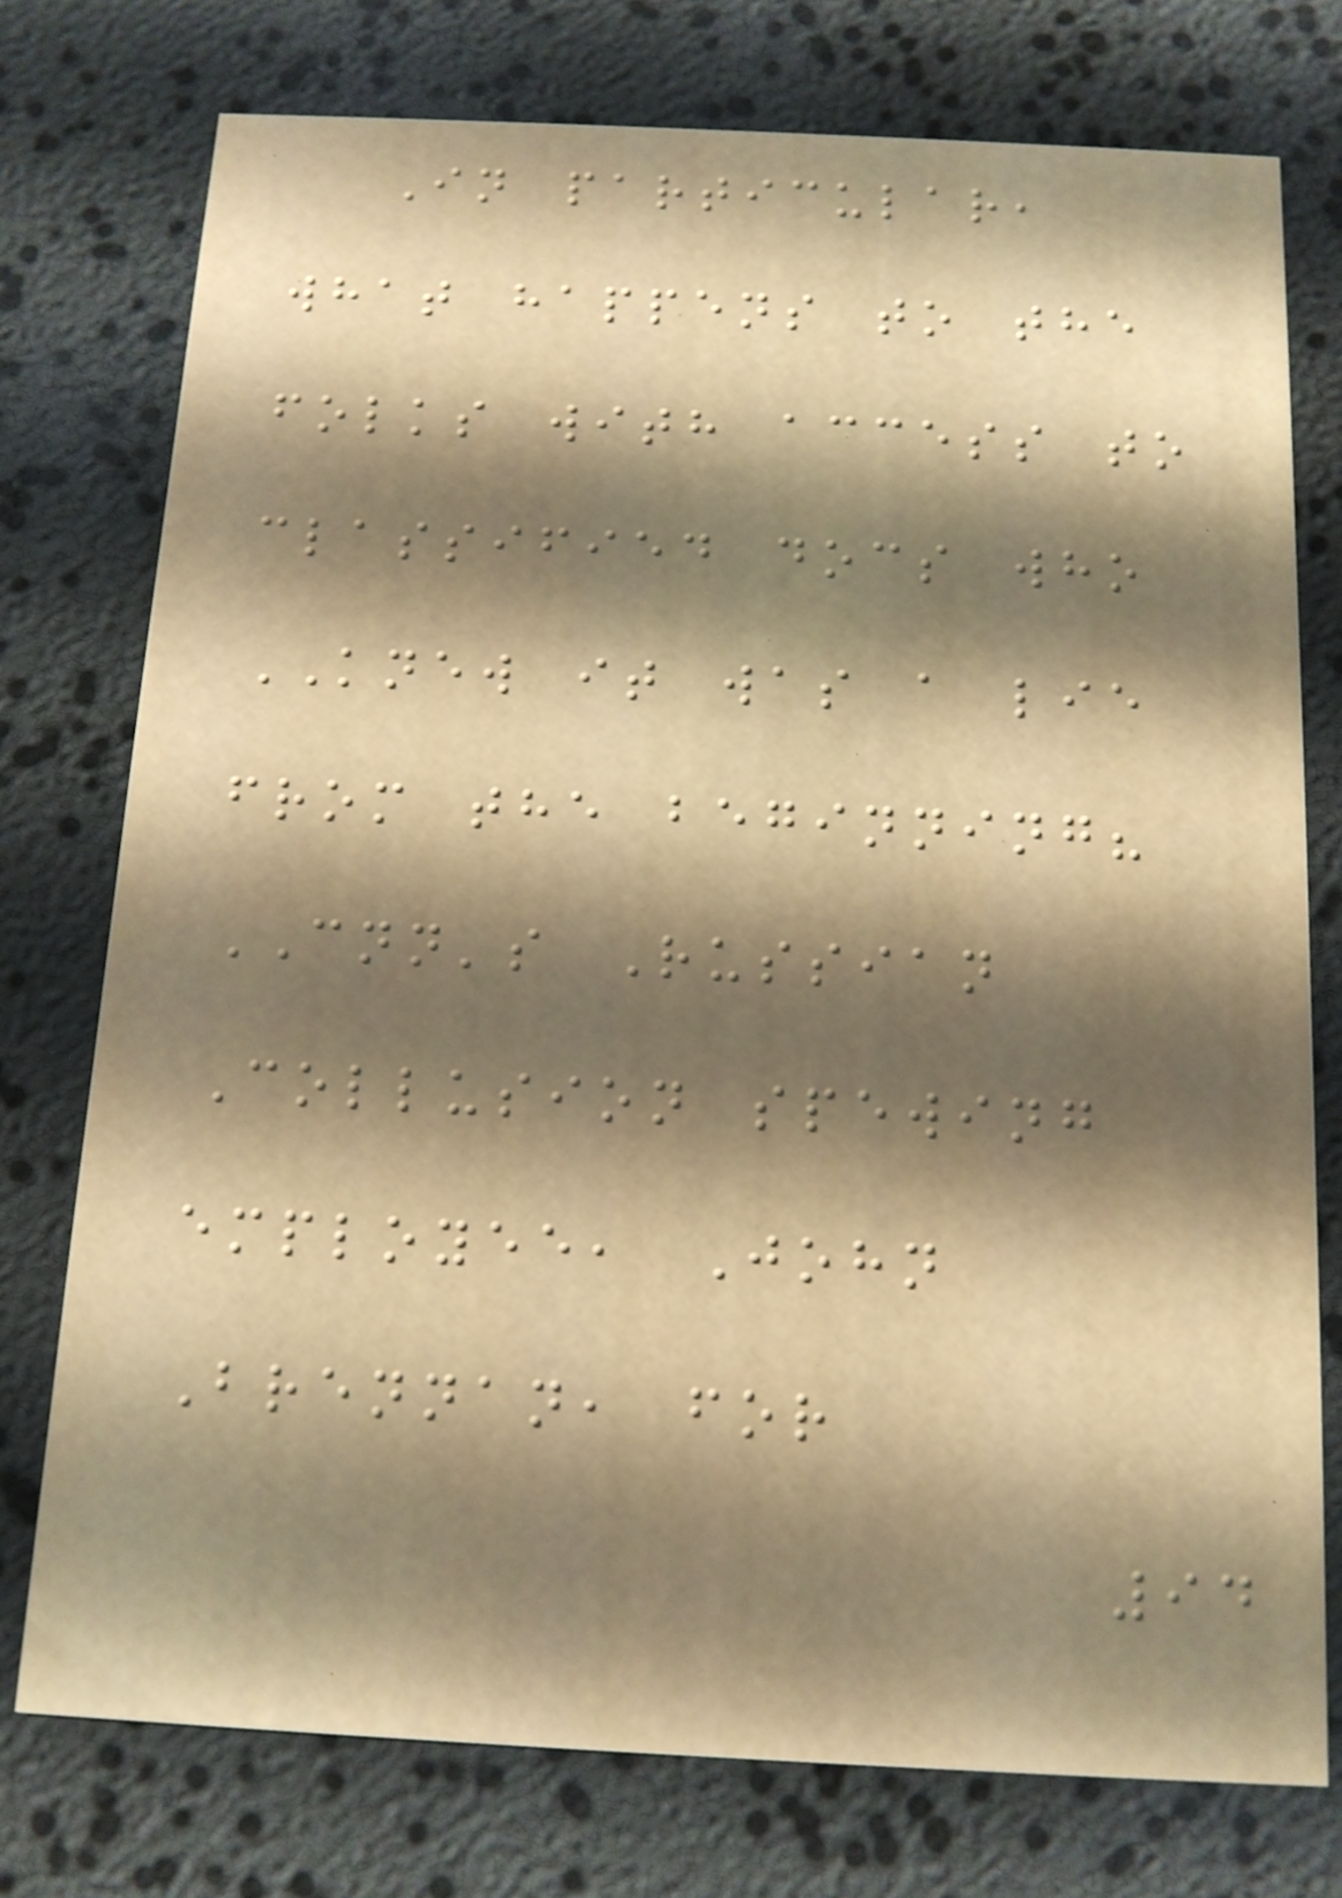In particular,
what happens to the
folks with access to
classified docs who
KNEW it was a lie
from the beginning?
CNN's Russian
Collusion spewing
employee, John
Brennan, for
94
